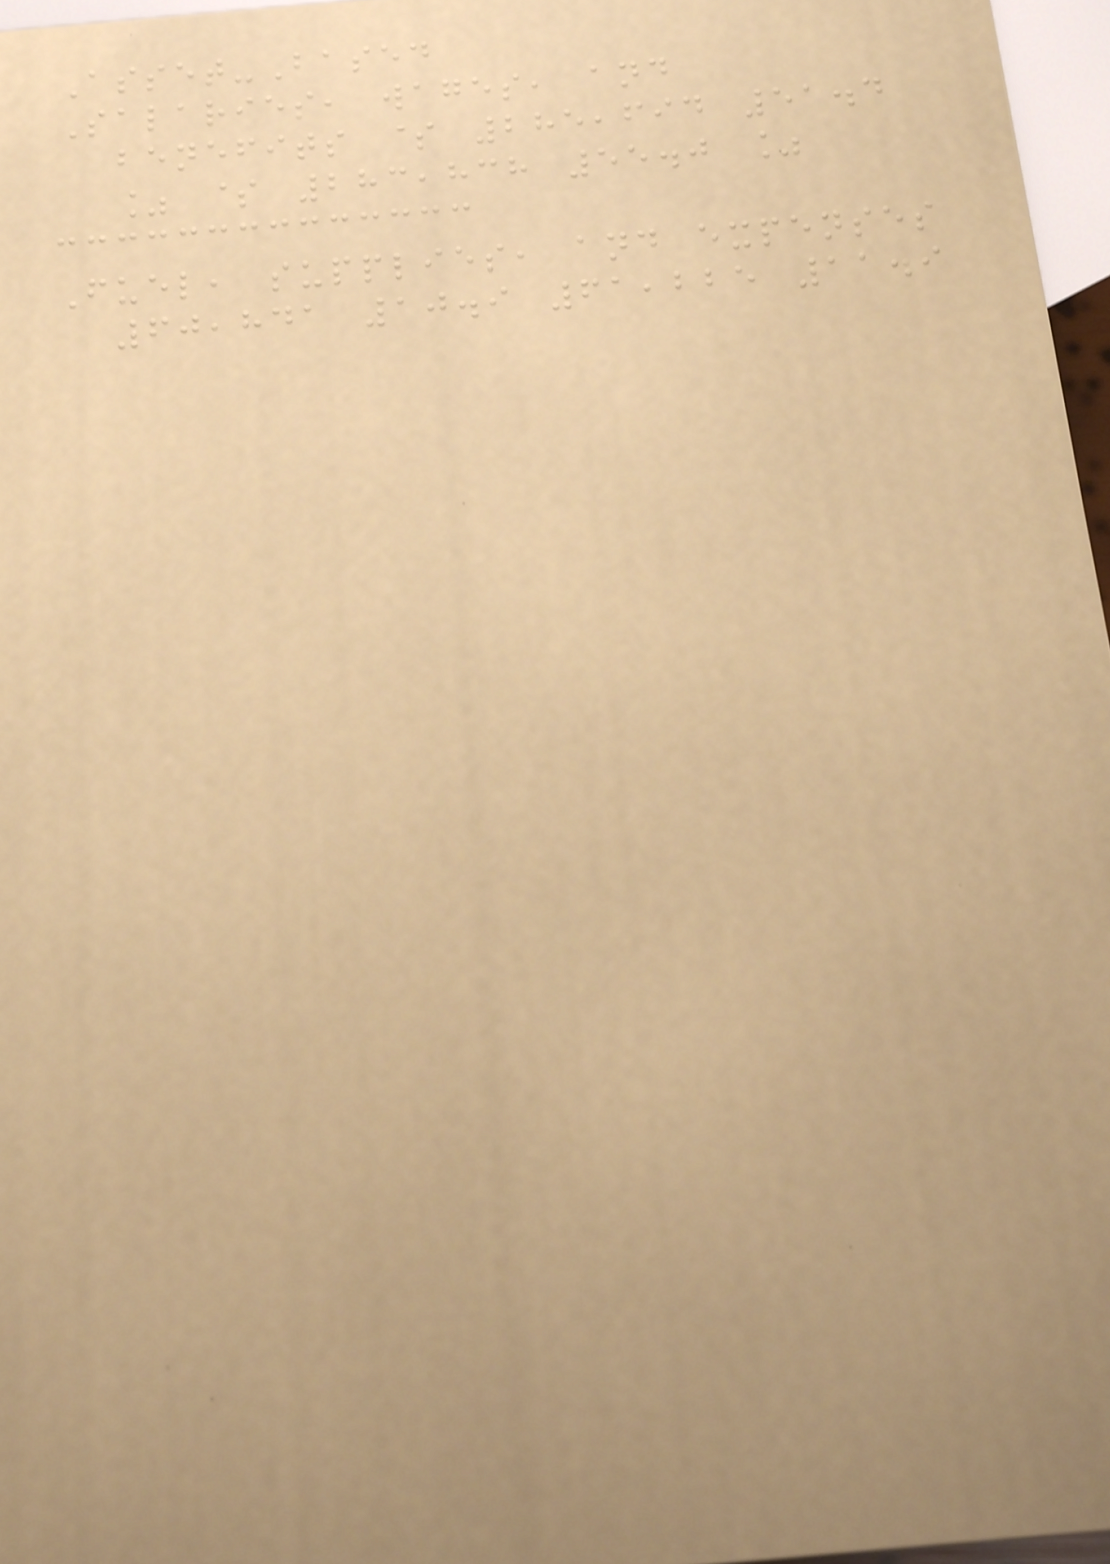Asset-Based
Salaries, wages, and
benefits $ 285,694 51.4
% $ 283,838 55.0 %
Fuel, supplies, and expenses
60,841 10.9 61,225 11.9
